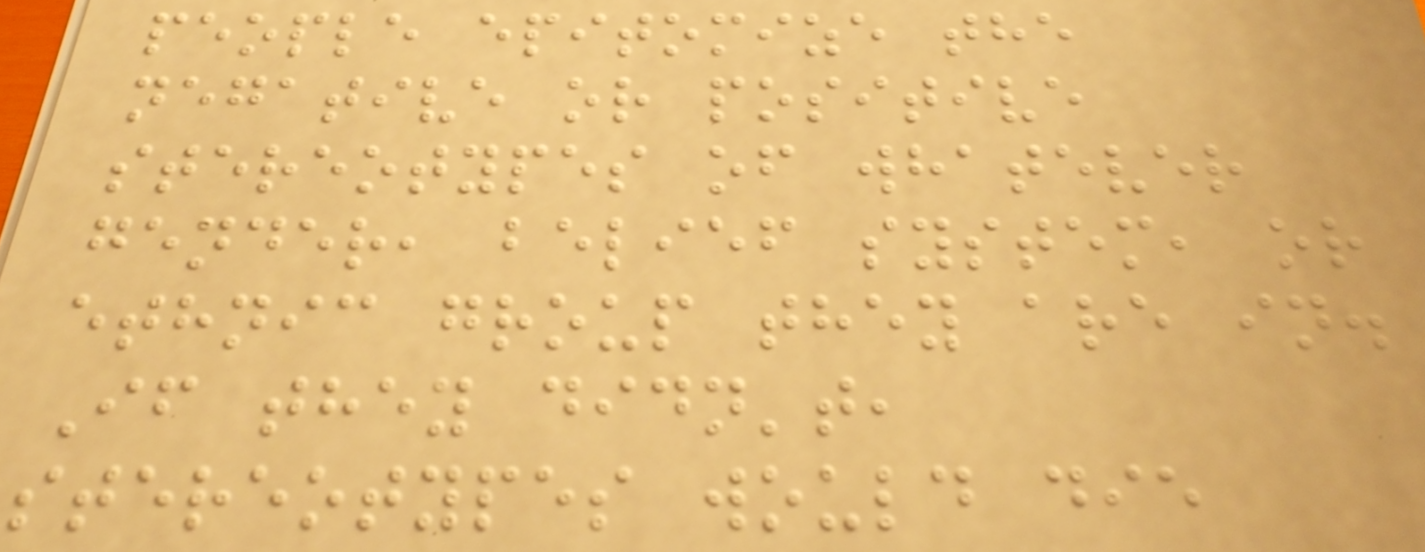people epitomize the
negative or positive
stereotypes of whatever
gender, belief system, or
ethnic group they are in.
If they didn't,
stereotypes would die
